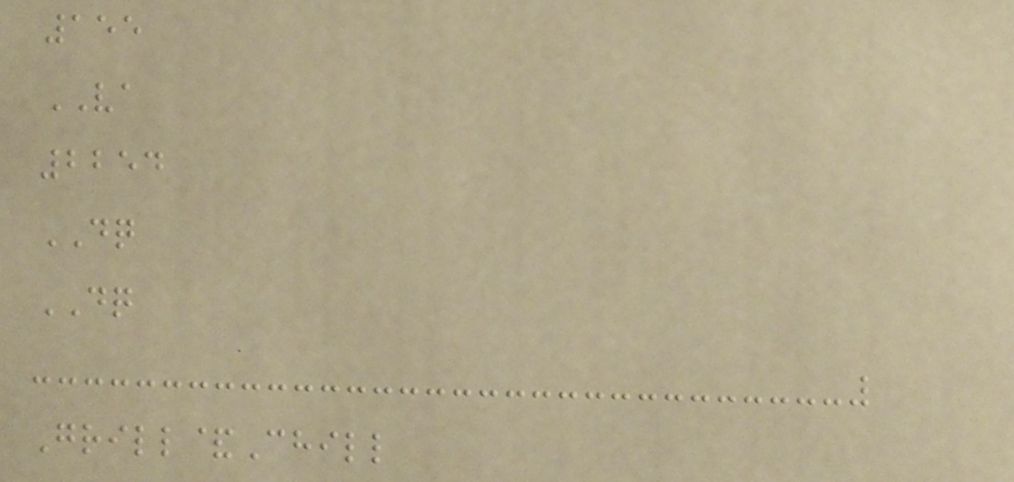155
VA
2254
DQ
DQ
Grill&Chill
